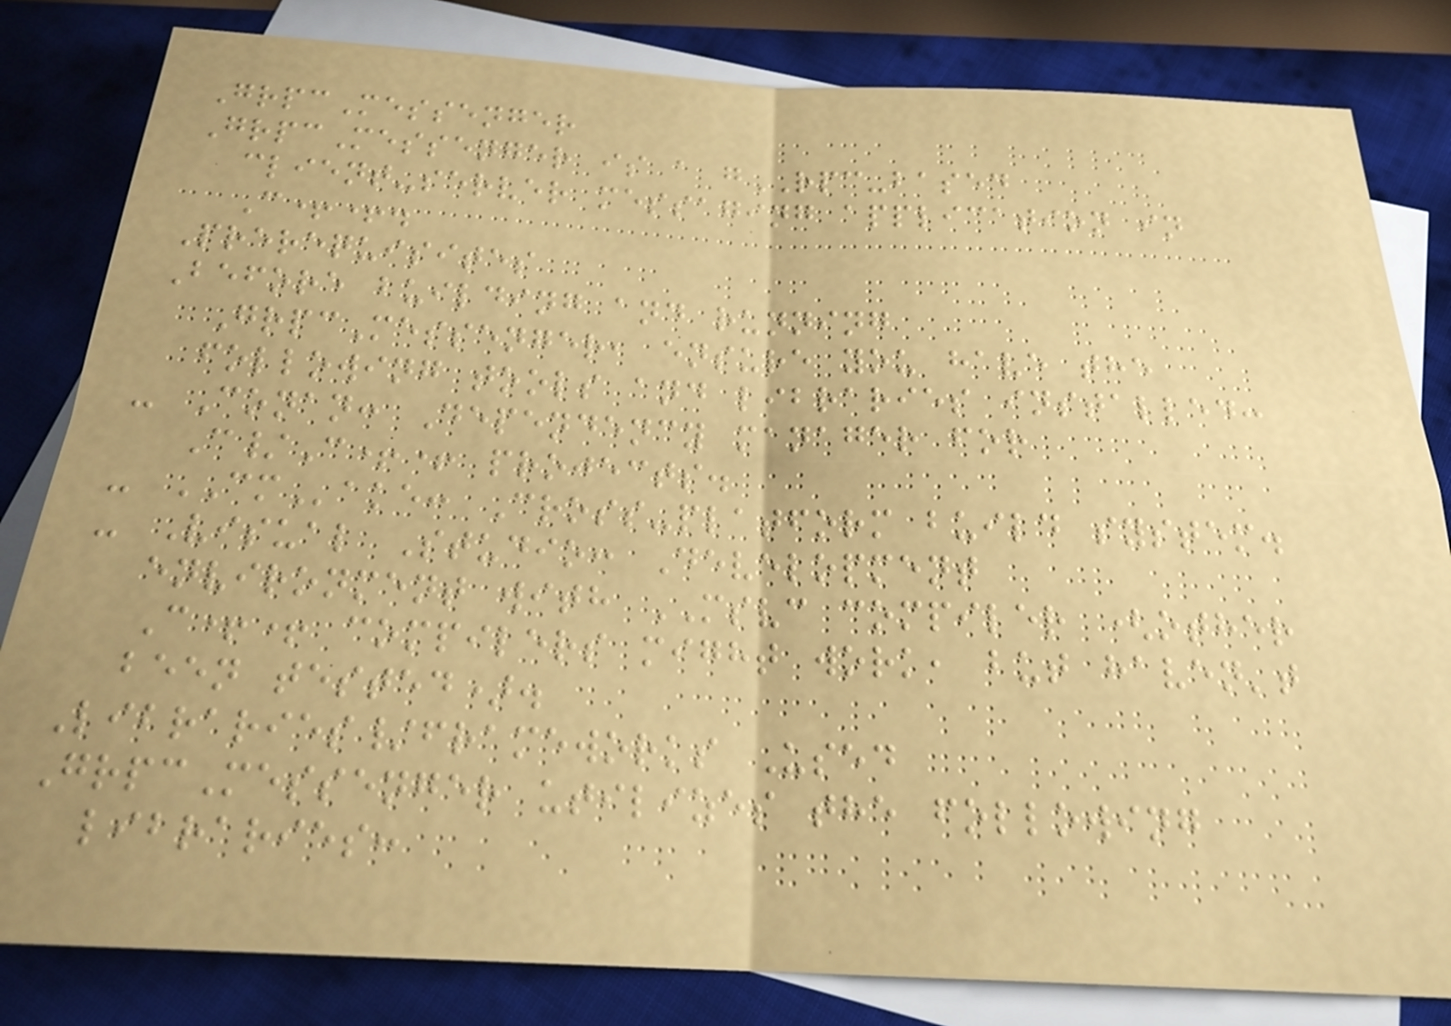GrpcMessenger
GrpcMessenger is a gRPC-based
client-server messaging application in
C++.
Prerequisites
Before building and running
GrpcMessenger, ensure you have the
following tools and libraries installed:
- Conan: Dependency manager for
C/C++ projects.
- CMake: Cross-platform build system.
- Visual Studio: Development
environment with MSVC compiler (other
C++ compilers might work, but haven't
been tested).
Libraries/frameworks Used
GrpcMessenger utilizes the following
libraries:
